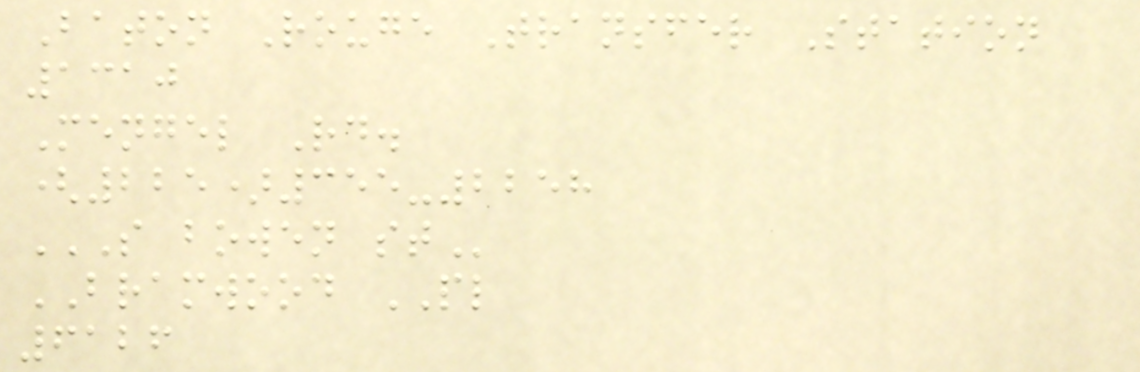Baton Rouge Transfer Station
1310
Mengel Rd.
(225)355-2258
S BOWEN ST
BRAMWOOD PL
6126
